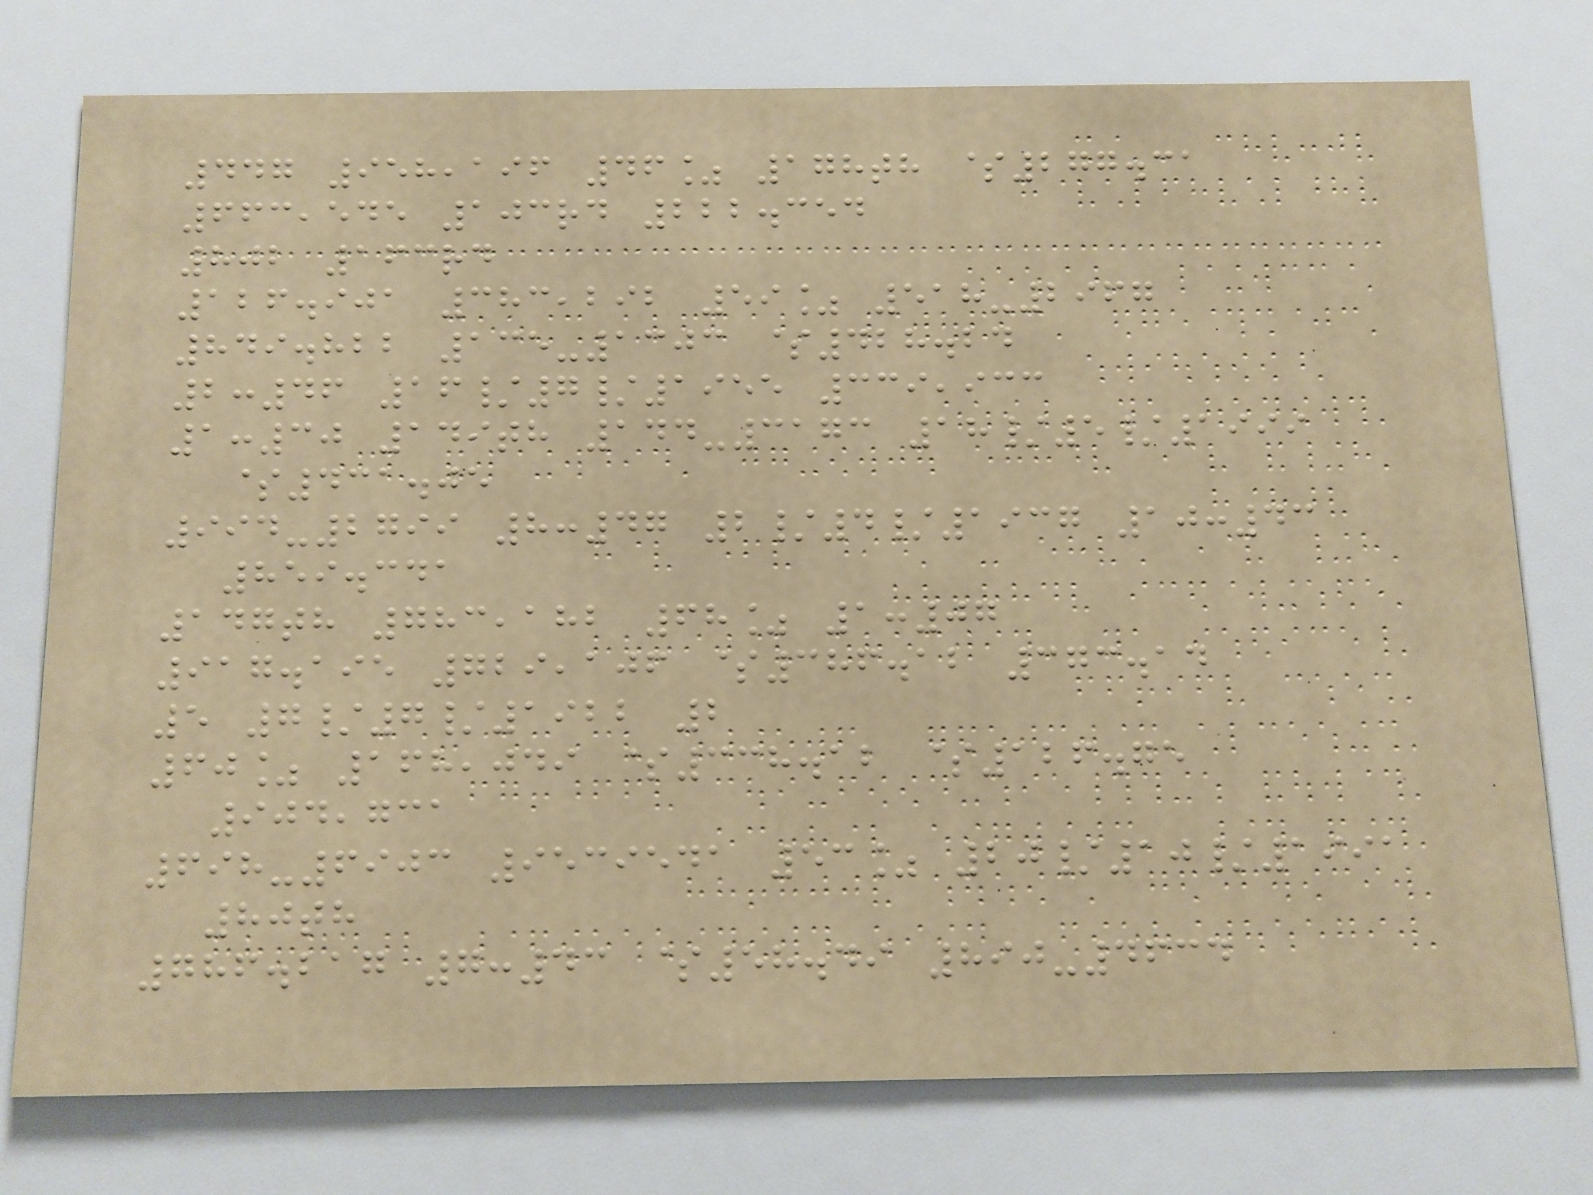447 958,196 46% 178th $277.31
663,545 103rd 222.354
802 163rd
126.901 383,292 59% 518-2967
849.822 135-1303 $428.24
2:46 16/7/1955 339,933
1:30 149th 144-3173 18/5/1999
$431.05
994-2799 8:47 2/4/1937 10:43
859.341
147th 783,182 68% 1:07
917.195 729,106 $386.12 373.14
5 7/7/1922 2
60% 168,049 $338.12 $126.75
904,731
698-6903 9539541 53% 20/10/1991
80th
786.217 7:43 $58.49 890-4634
